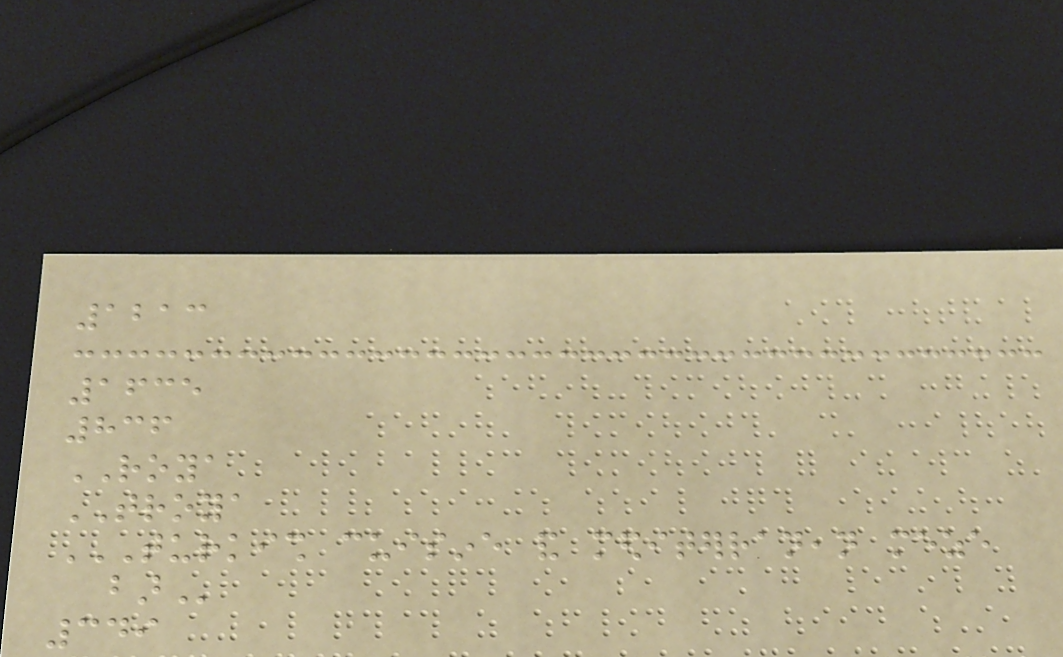1213
1635
836
ROYA
TROYA
TURKISH CUISINE AND MEDITERRANEAN MEZE
BAR
349
